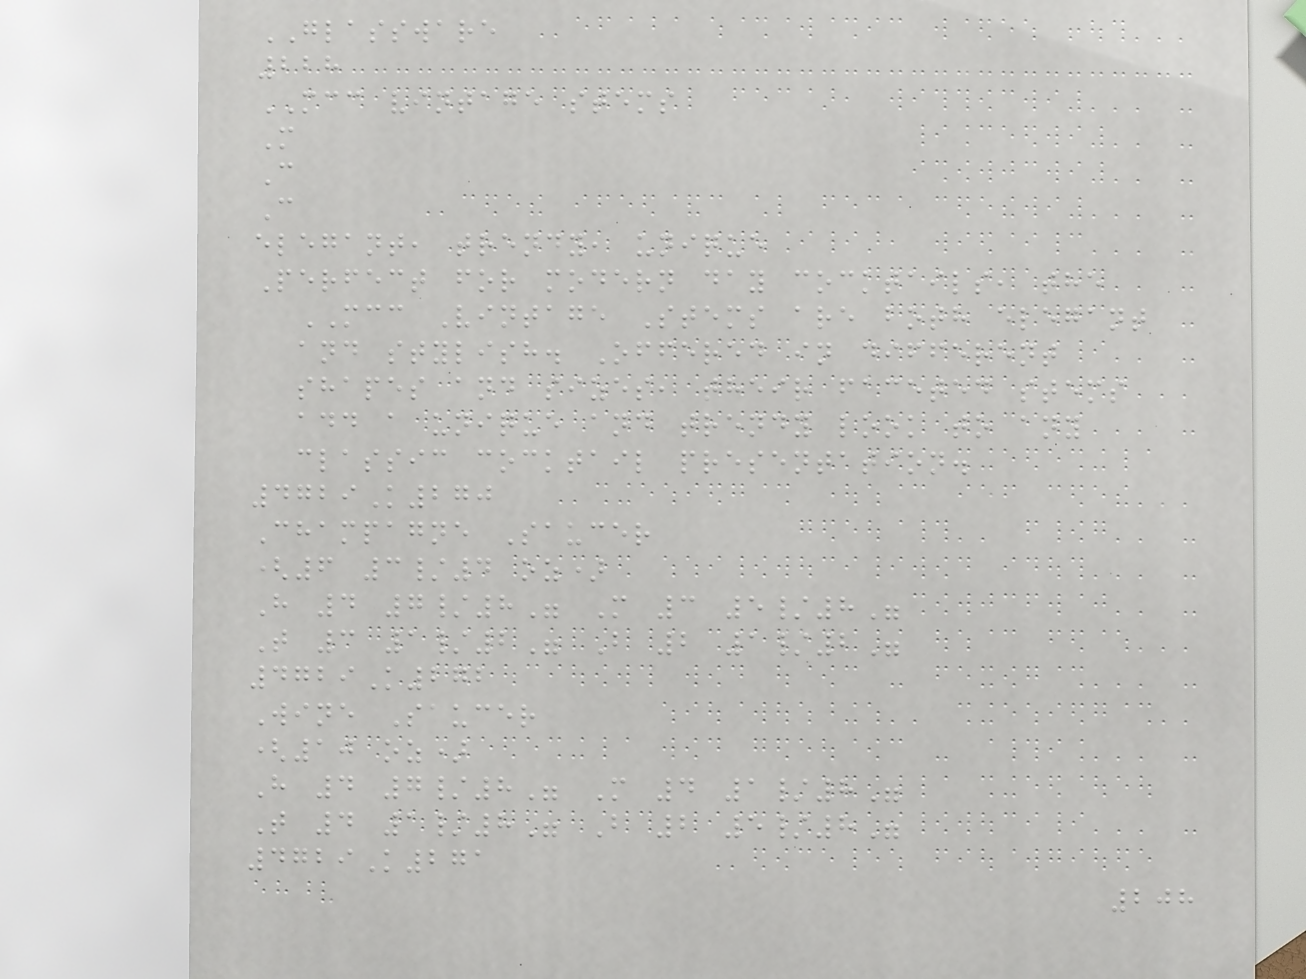GLASSWARE
228
MCC vintage stems
M
C
C
elegant, trendy, unique
Perfect for modern day cocktails, the
MCC Vintage Stems are both elegant
and stylish. Offered in different
shapes and sizes, their faceted stems
add a unique and trendy look to any
classic cocktail presentation.
4729K270
Champagne Saucer
(6 3/4 oz)
H 4 7/8" M 3 5/8"
T 3 1/2" B 2 1/2"
4729K272
Wine Saucer
(10 oz)
H 4 7/8" M 4 1/8"
T 4 1/8" B 2 5/8"
4729K271
208
